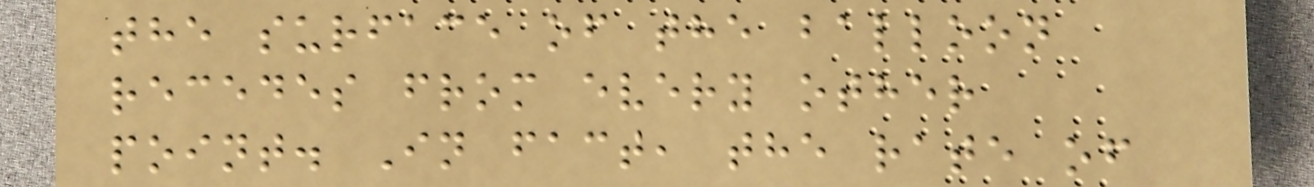the surface of the balloon
recedes from every other
point. In fact, the rate of
